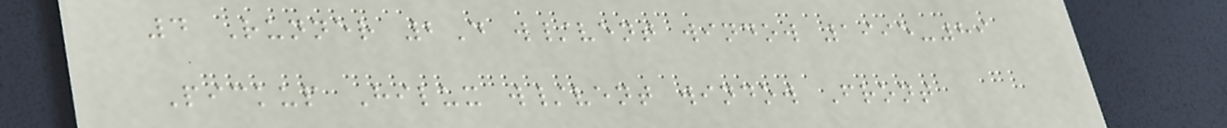4 Runner 2D w/vent window 1995-89
Pickup Hilux w/vent window Front
